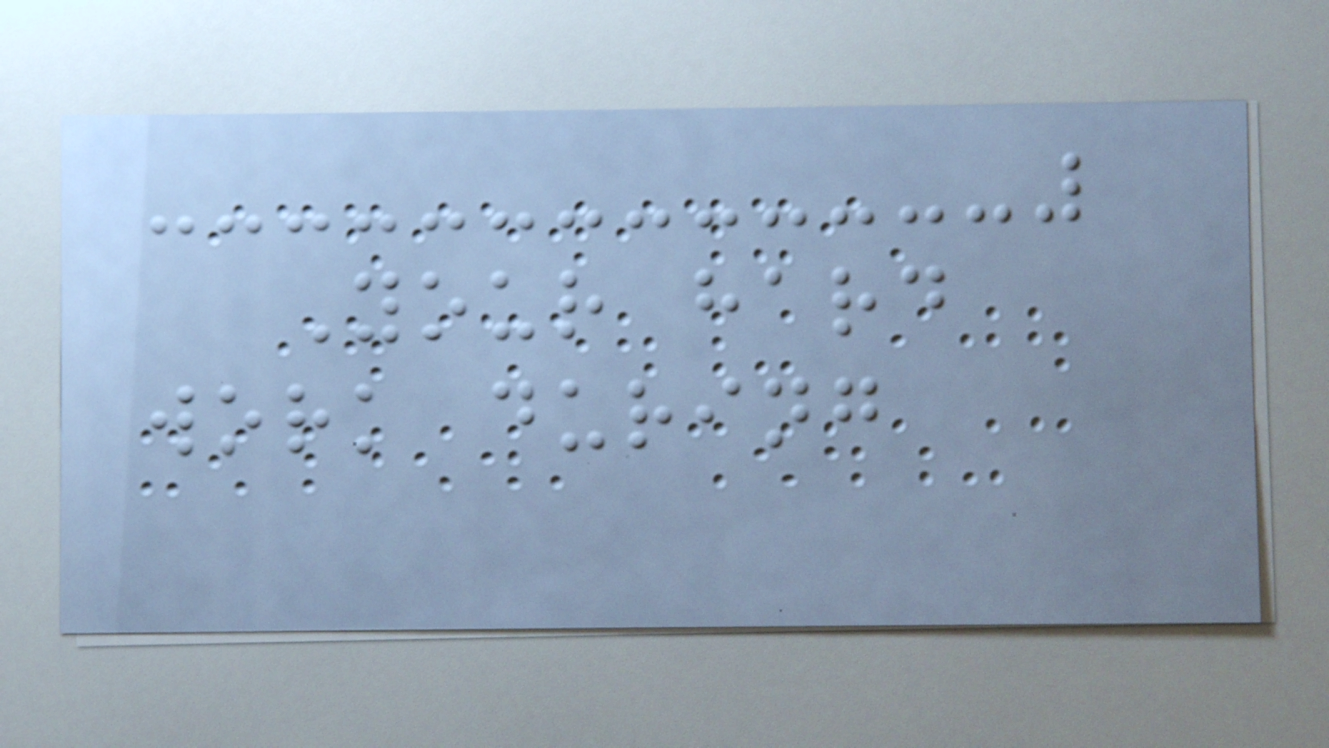Your hard
work during
